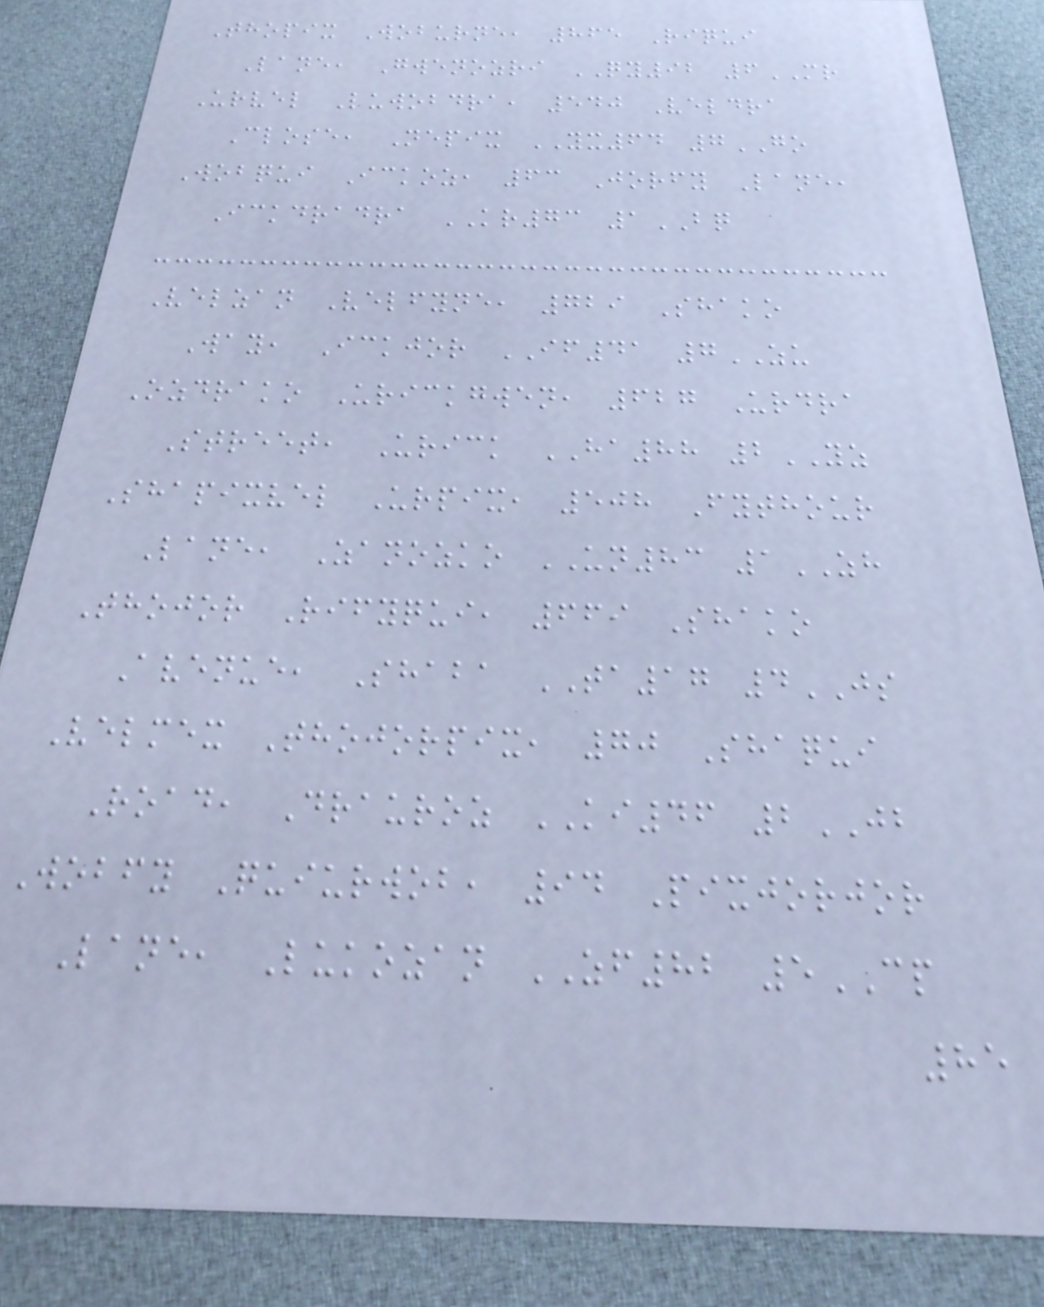Thopix Woburne, 865 Riqui
Lane, Gwenozri QY92 6MR
Urvel Luwobdra, 540 Veldra
Close, Nepix YX64 7GO
Wobqui Ickoz, 63 Jorfy Lane,
Ickdradra KR73 1BQ
Velzan Velfyne, 729 Shako
Way, Ickjor IF41 7ZU
Ozdrako Urickgwen, 627 Urdra
Street, Urick HA88 2YZ
Shapixvel Urpix, 508 Fythour
Lane, Zanozko UN83 1ZH
Thojor Rifyqui, 669 Shako
Avenue, Shaba TA17 4JS
Velmex Thojorpix, 70 Shaqui
Road, Drauroz KI46 2JB
Wobfy Quiurwob, 94 Pixjorjor
Lane, Lukozan ZF82 5CP
85
